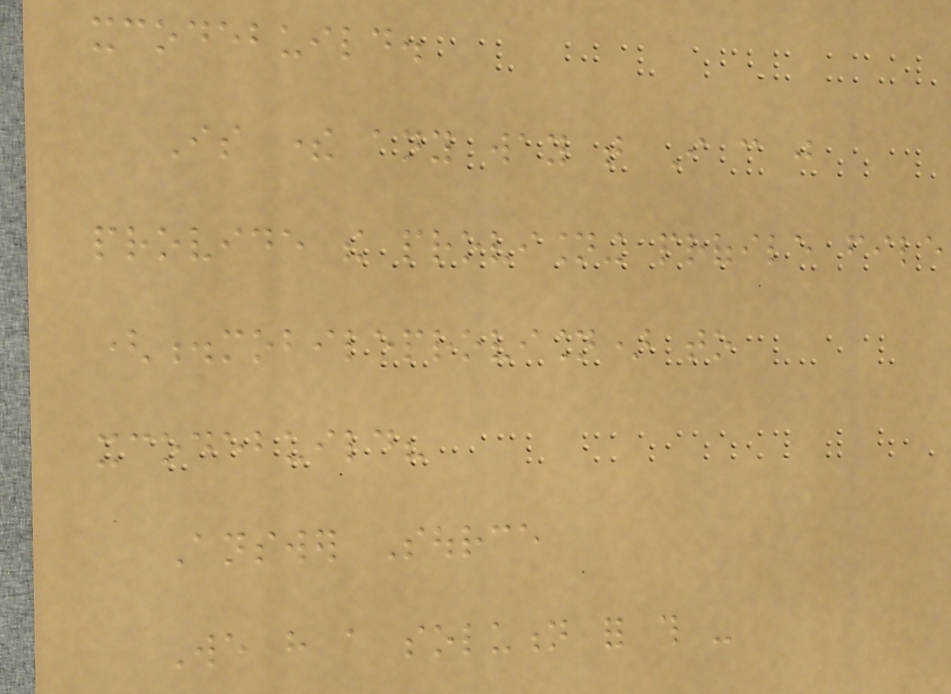xcodebuild.
Is there any way that I can just
provide the provisioning profile file
(.mobileprovision) to
xcodebuild?
Answer Source
We have a solution for this -
